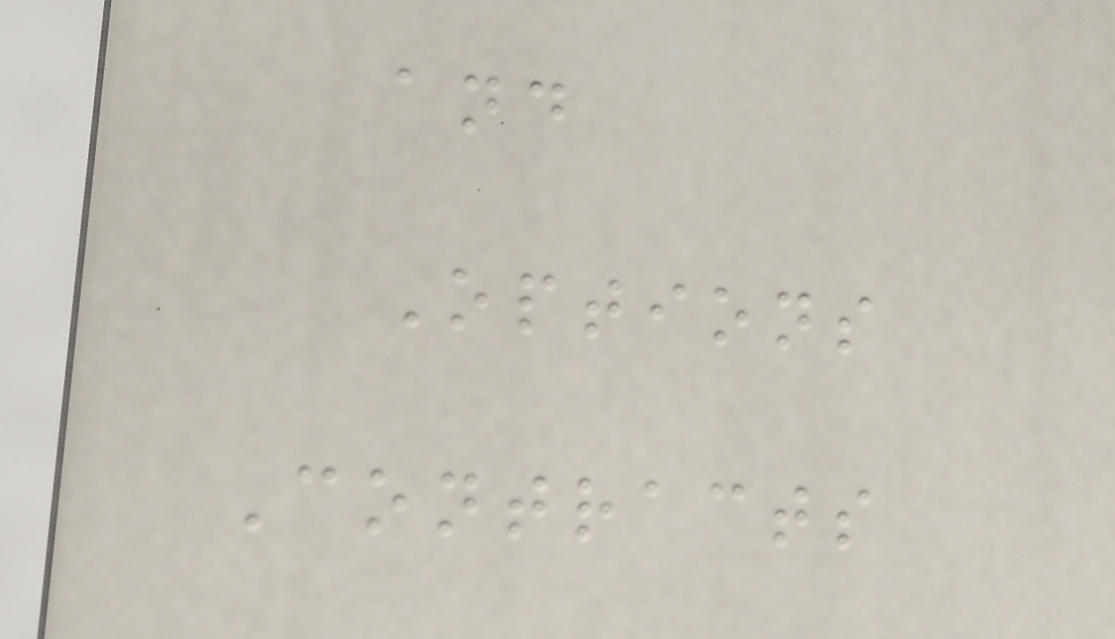and
Options
Contracts
